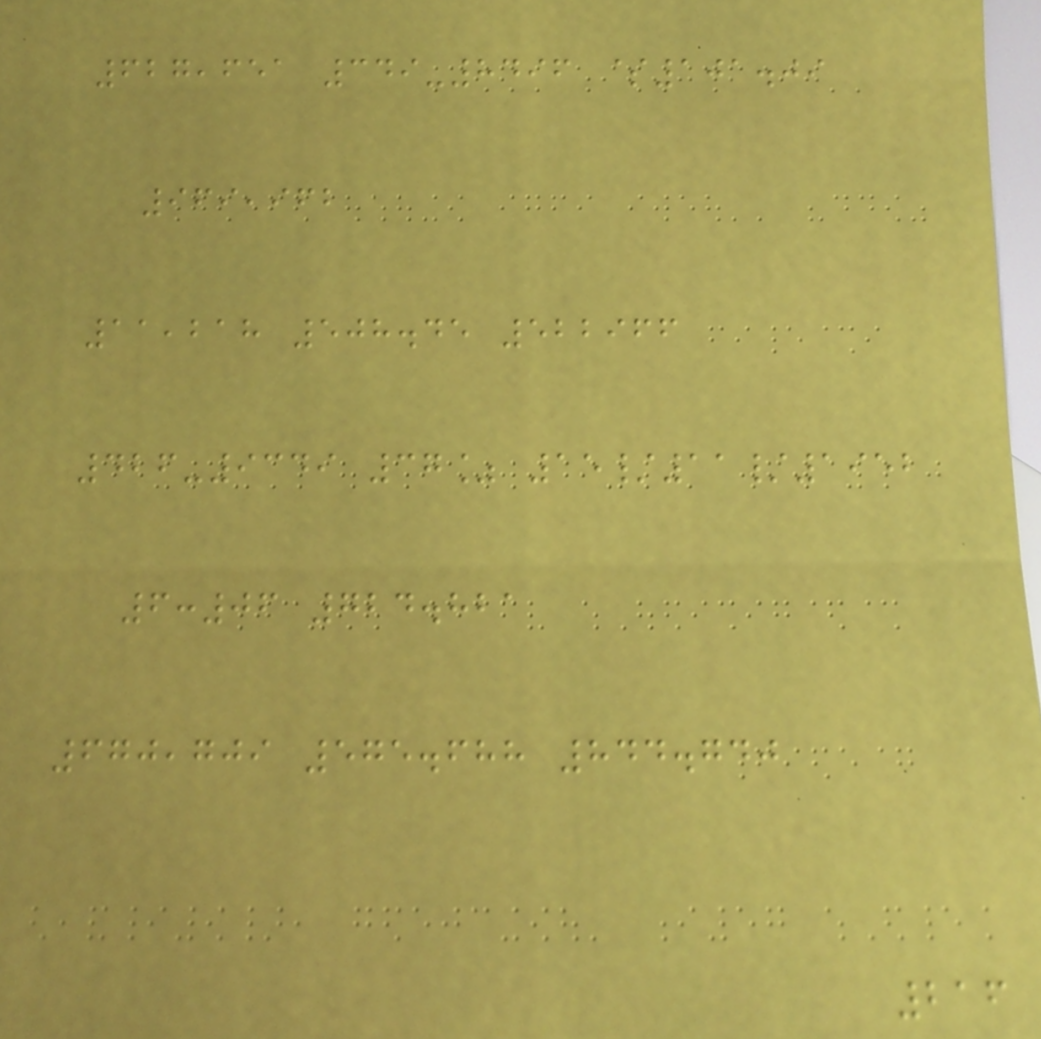627,651 349-8496 $101.09
969,962
11,218 508.45 522966
426-9349 37% 15/11/1952
6:06 724.821
670,709 575.688 844.740
216
